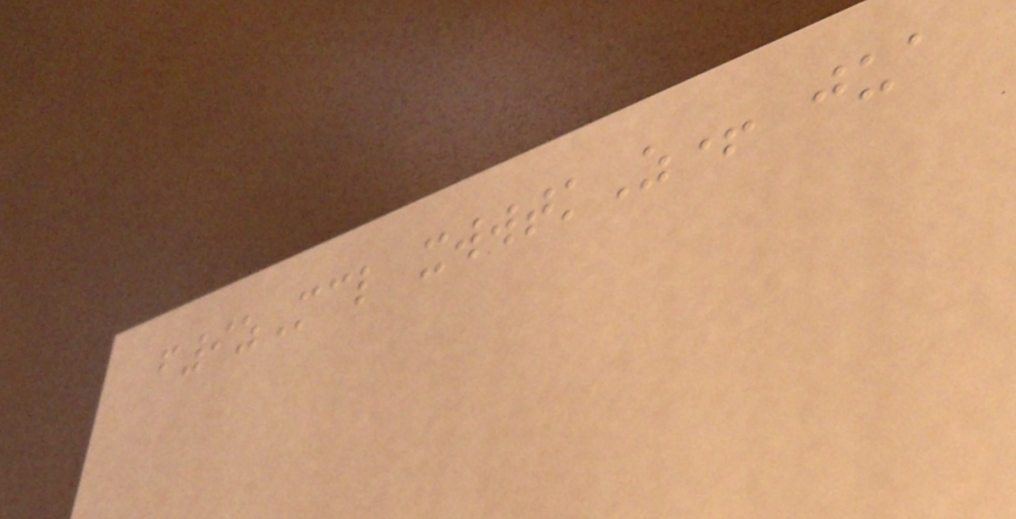f9zMcl xwwtkZ+ jua
